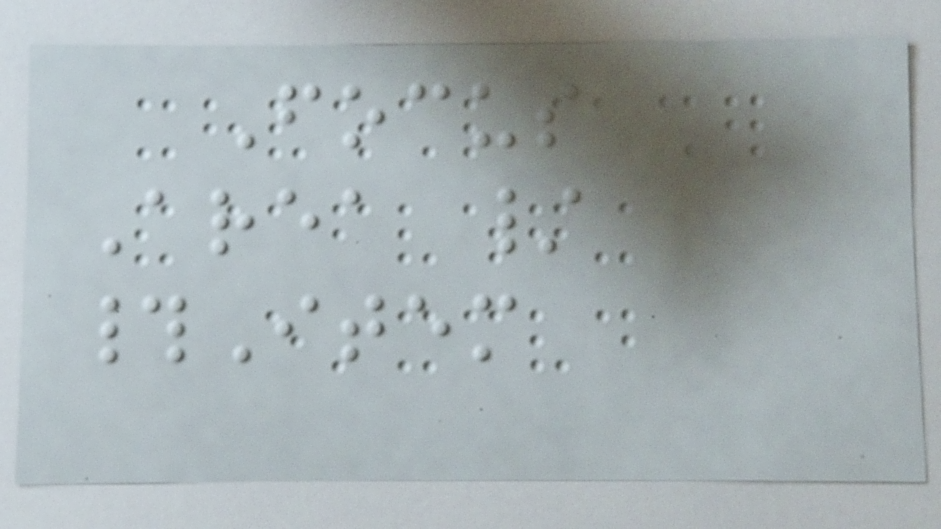Focus
Area /
#Item
